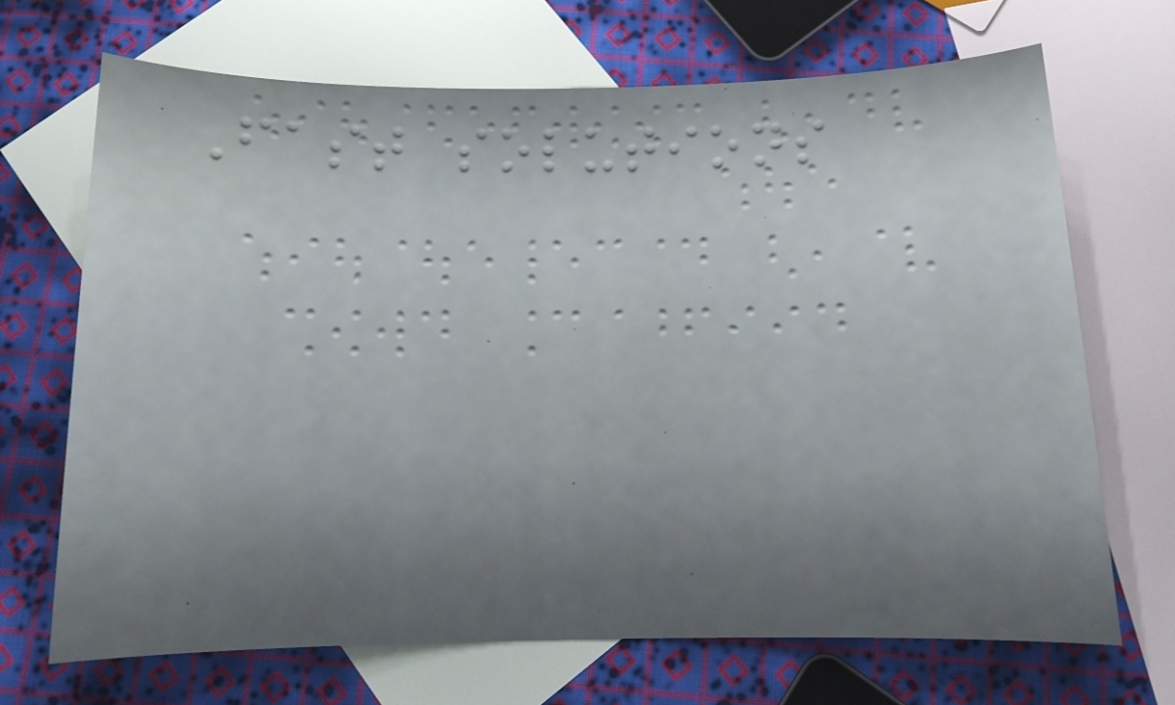Fast solutions
